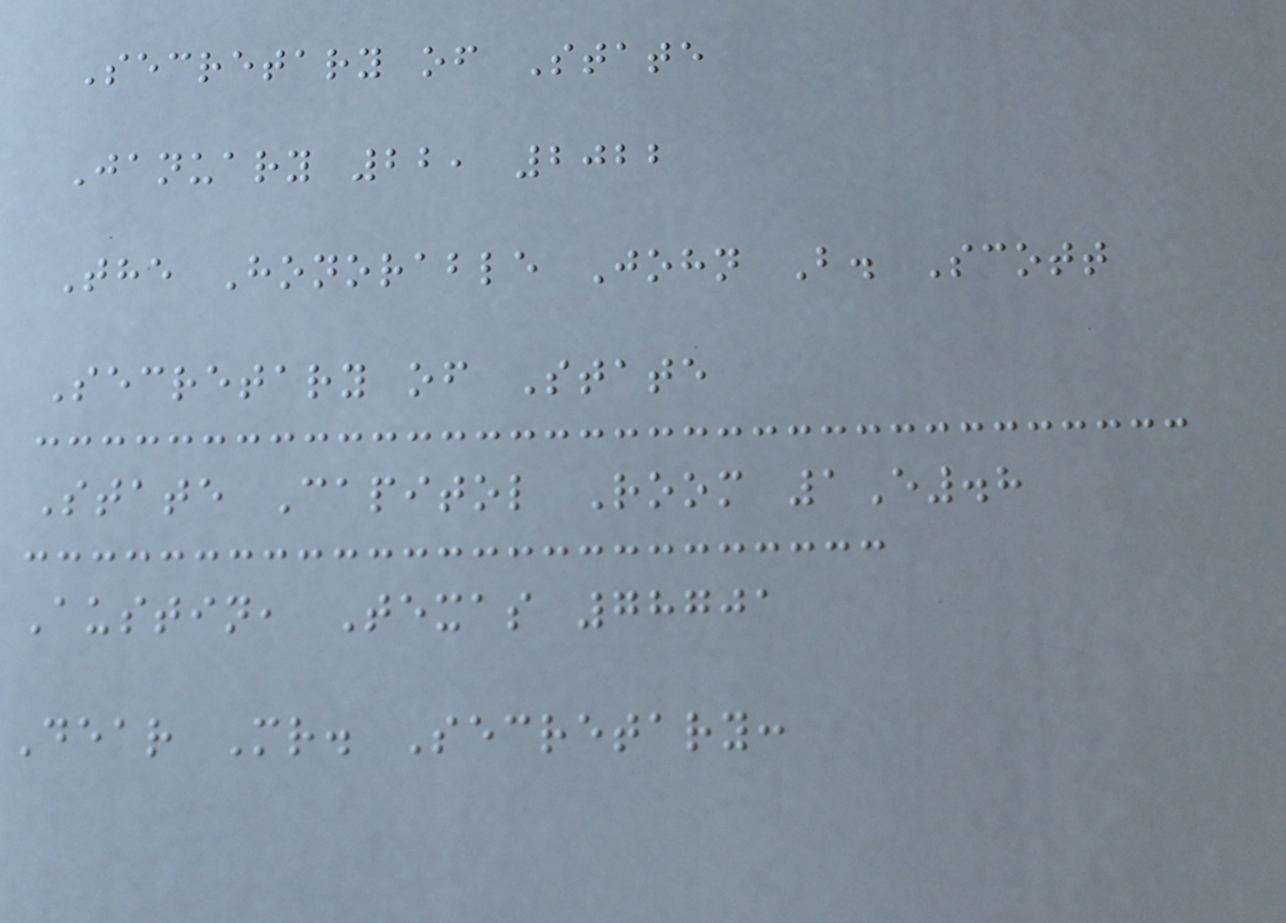Secretary of State
January 22, 2022
The Honorable John B. Scott
Secretary of State
State Capitol Room 1E.8
Austin, Texas 78701
Dear Mr. Secretary:
